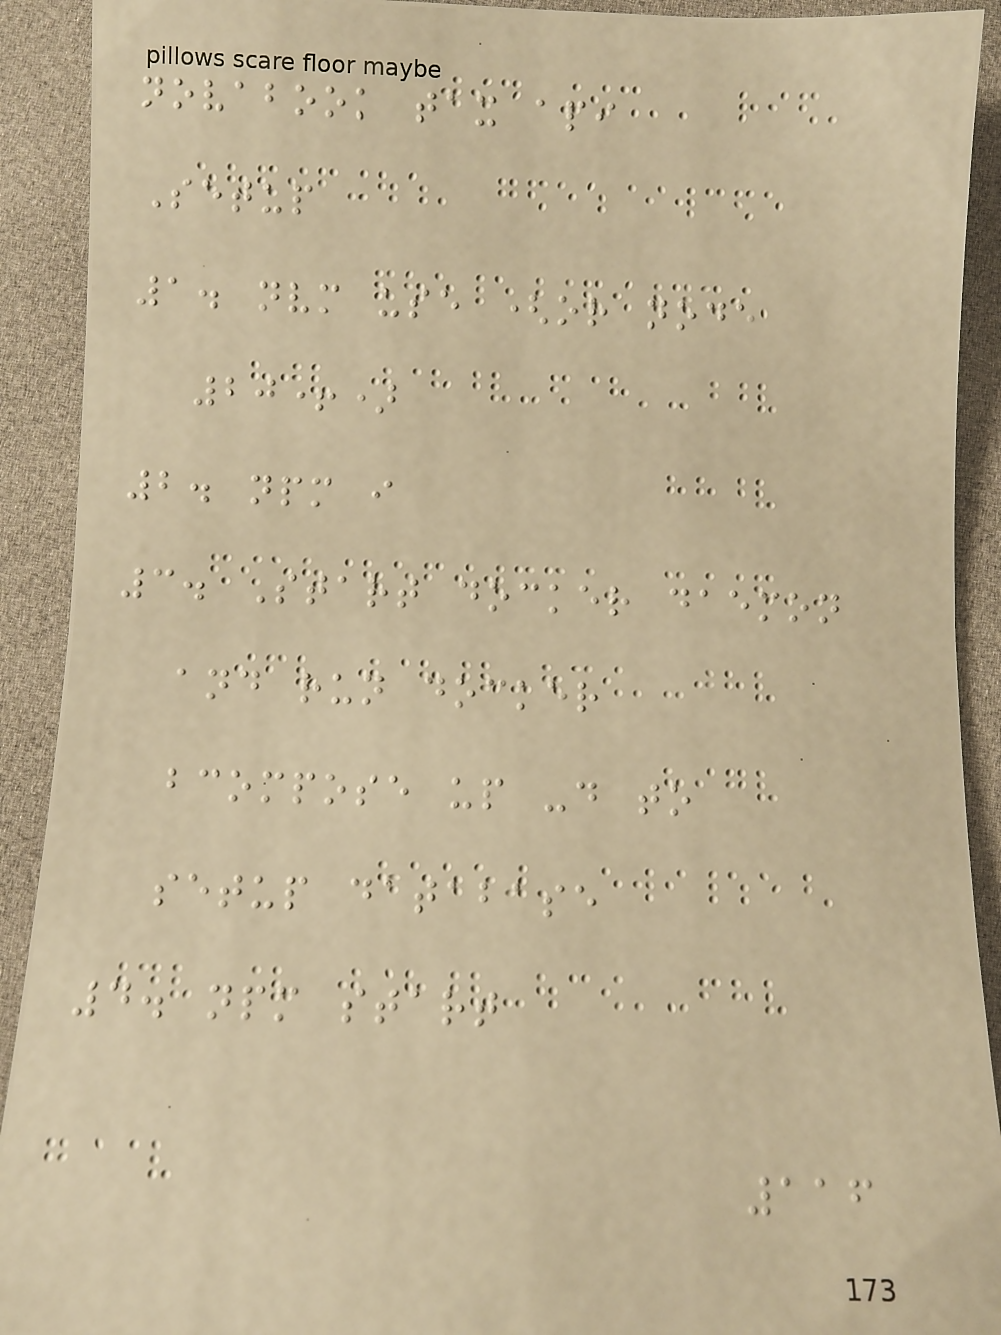novabook tax api
Setup
1. nvm use (or node
20+)
2. npm i
3. Start docker daemon
and run docker
bcompose up -d to
setup database
4. npm start
116
